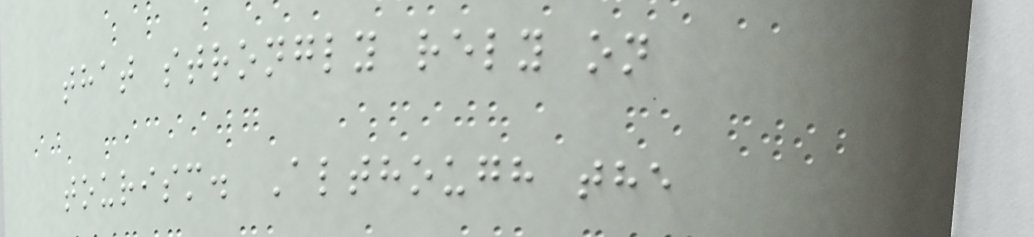that strongly rely on
tourism. Although the
